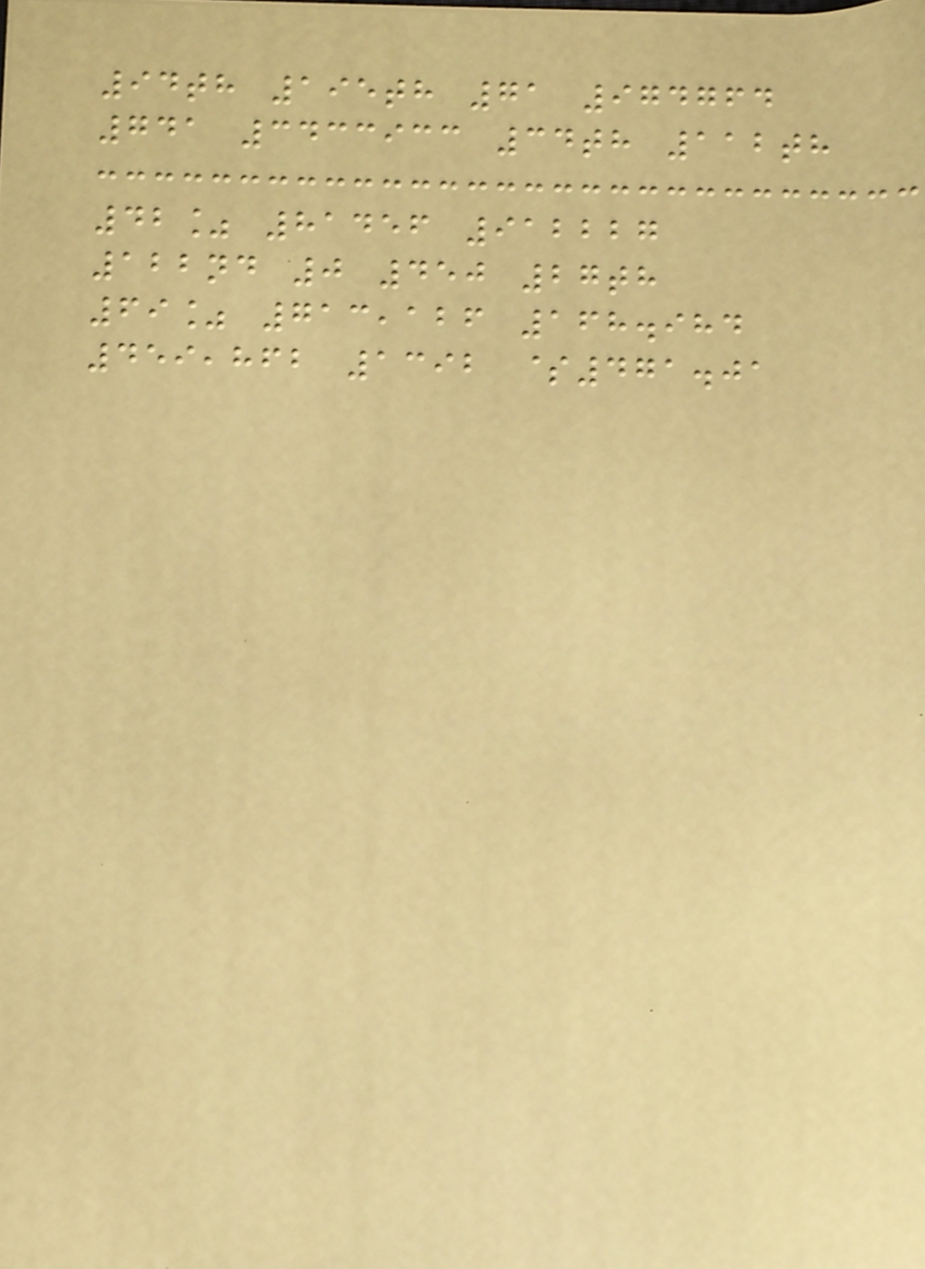94th 195th 71 974764
741 3433933 34th 112th
42% 81456 912227
122nd 0 450 27th
69% 713,126 168.984
459,862 1392 $471.01
